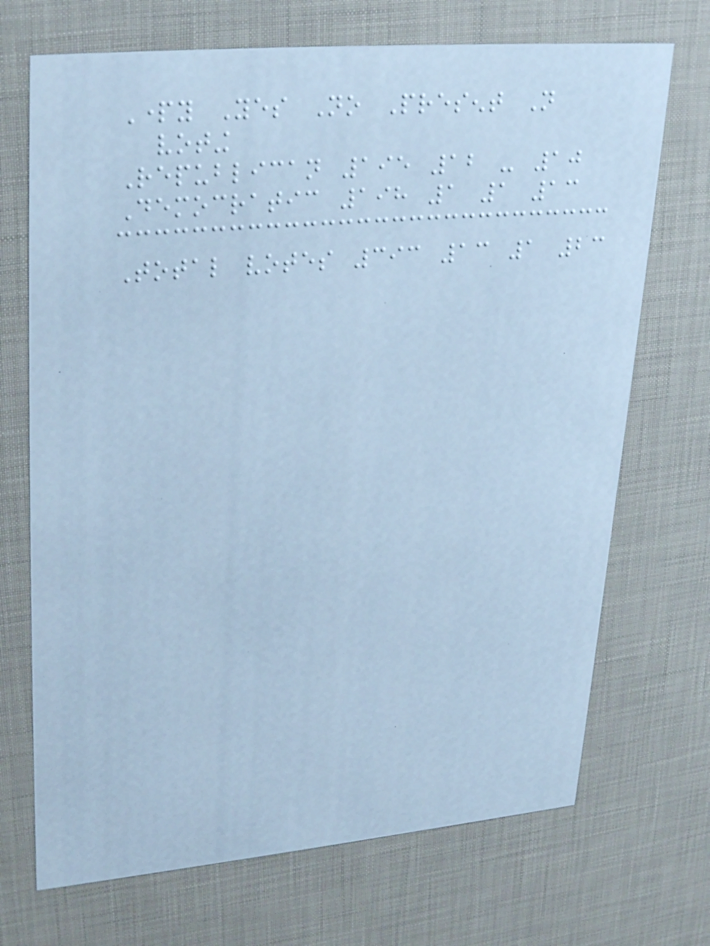Party Yes No Present Not
voting
Republican 195 12 - 10
Democratic 198 1 1 13
Total votes 393 13 1 23
